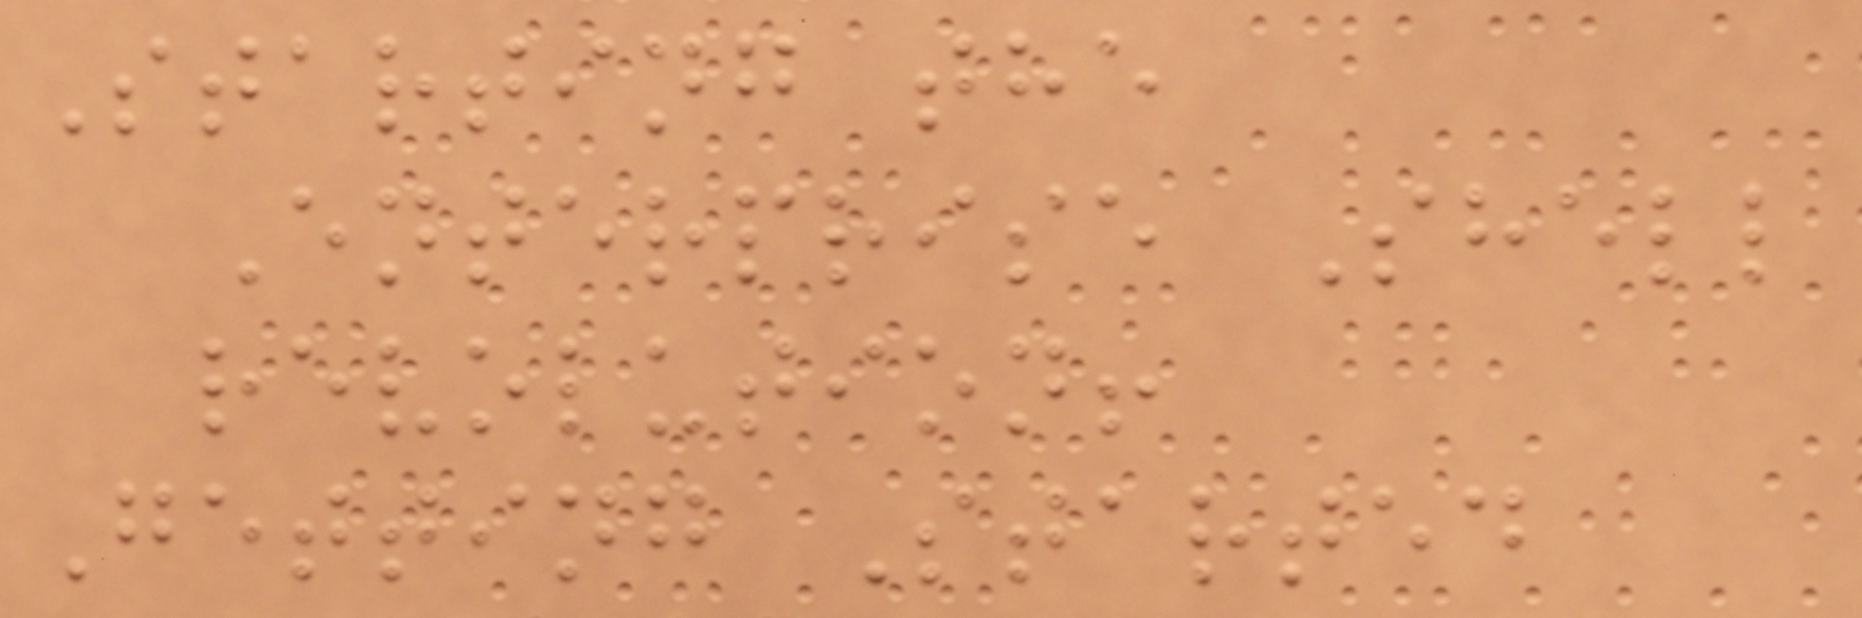Starting the
Enterprise Shell
revolution!
Getting Started
